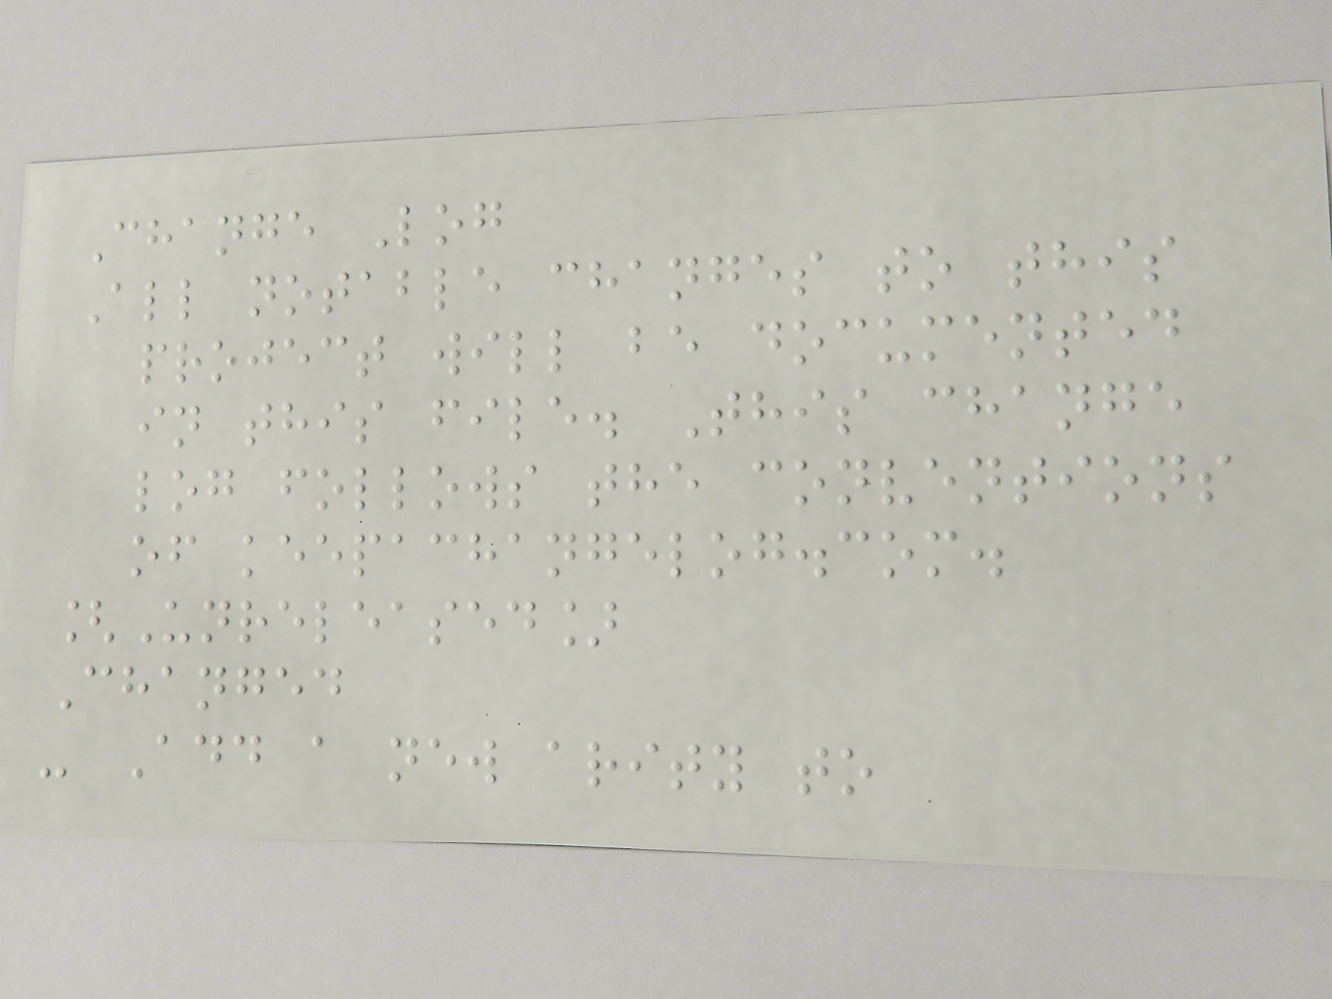Change Log
All notable changes to this
project will be documented
in this file. This change
log follows the conventions
of keepachangelog.com.
[Unreleased]
Changed
- Add a new arity to
